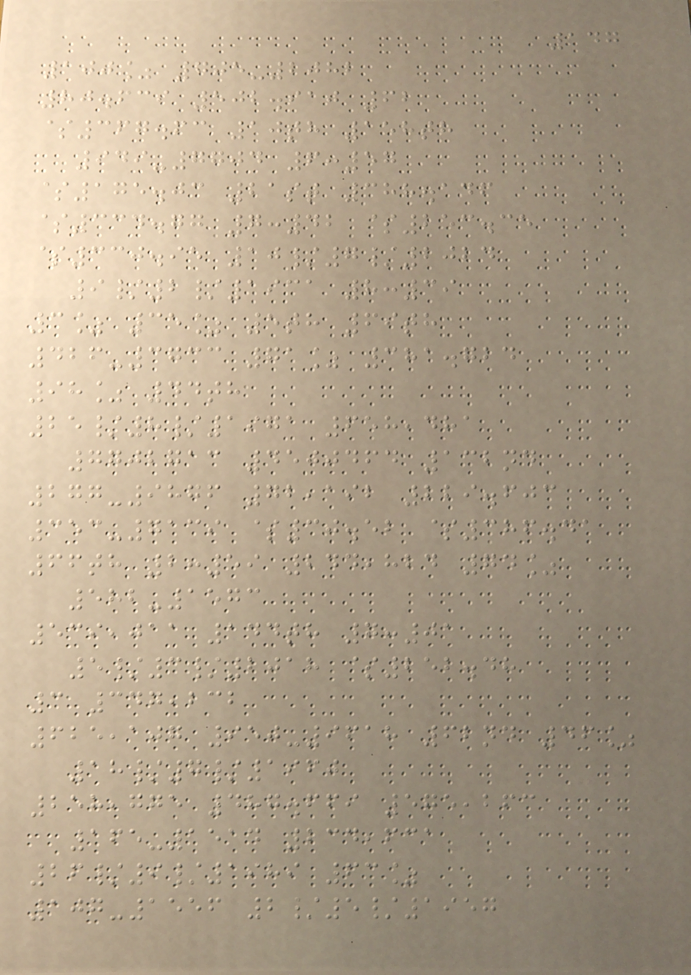147
100% 705-2082
80.639 502.910 62
$367.63 10th 158th
949-7704 6:57
$175.03 21st 388.146
$334.77 7:42 $253.35
$330.95 10/7/2024
9/2/1931 8:39
3% 35% 5th 69th
426-3733 71% 381.724
98% 44th
25/8/1971 658,481
7702713 4500464 132nd
277-9876 72,192 229.603
353-7139 $30.52 $386.41
66th 2:59 244,824 74%
582-1573
539,011 144th 7:01
5/3/2018 $252.48
3 347,232
625,107 950-9618 62nd 46%
18/7/1960
258,775 487.669 575,263
165-1514 234,631
26/9/1989 63%
107-1556 2/5/1957
